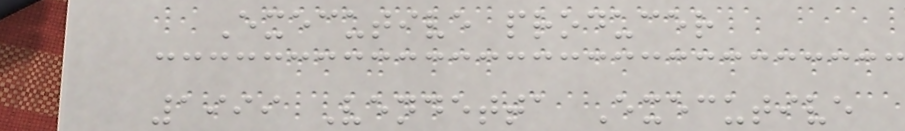Executive producer
1999 Vendetta Executive
